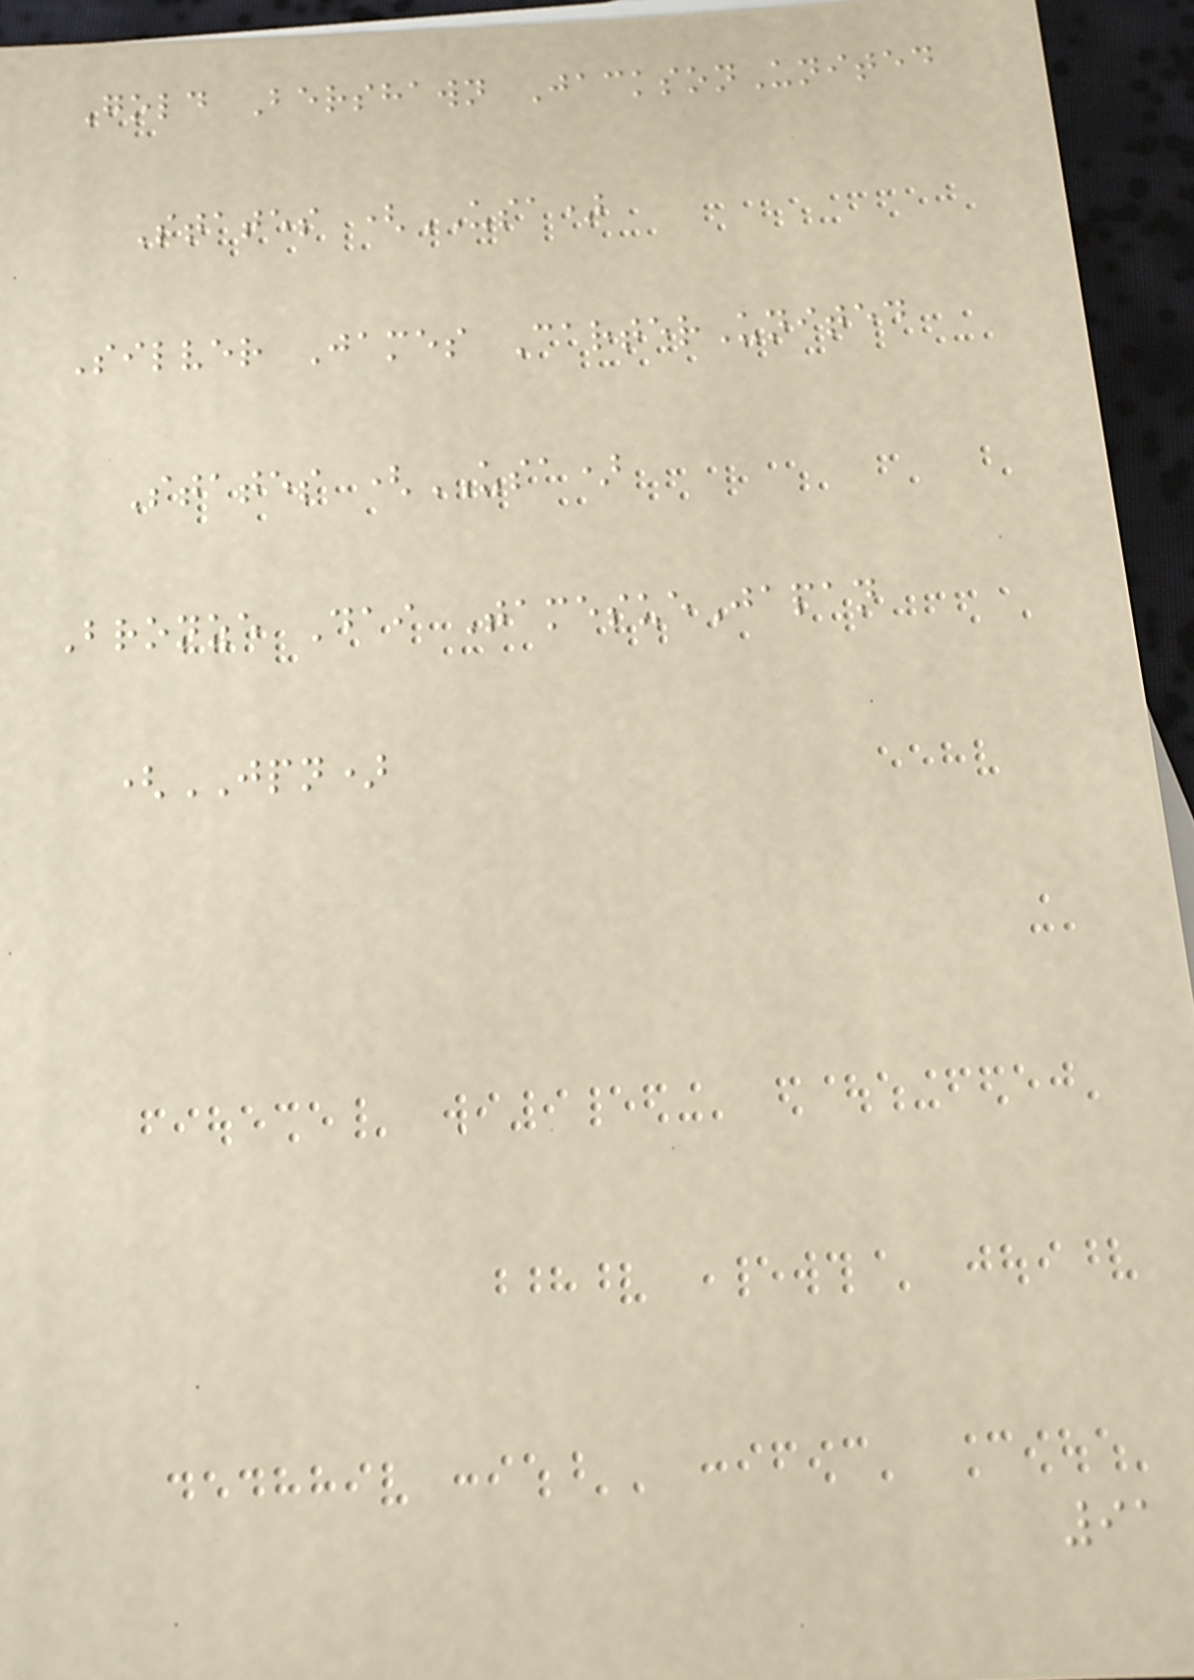Gold Bershawn JacksonUnited
States (USA)
Silver James CarterUnited
States (USA)
Bronze Dai TamesueJapan
(JPN)
91
